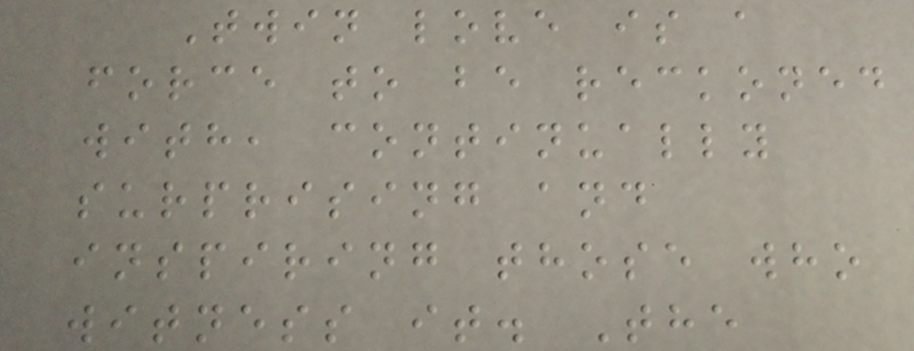Twin love is a
force to be reckoned
with, continually
surprising and
inspiring those who
witness it. The
